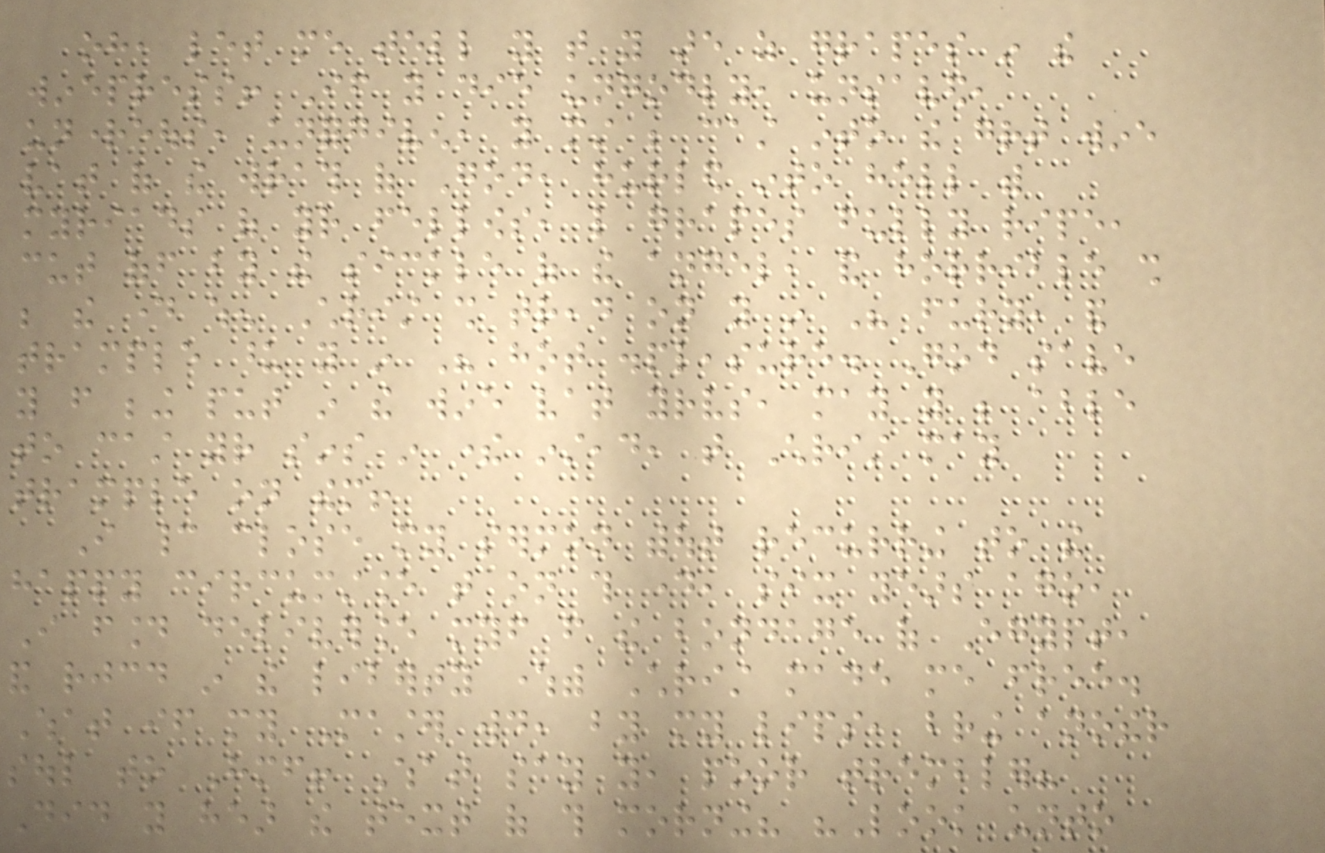oh, let me tell you that you are as grapes in the
winepress! If you die ungodly, unsaved,
unrighteous, unforgiven, you must be cast into the great wine
vat of the wrath of God, hurled into hell with
myriads of your fellows, like grapes fully ripe,
cut off by the sickle of the angel, and horrible shall
be the day when Christ shall tread on you in His fury, and
trample upon you in His hot displeasure. God save
you from being put in the wine vat yourselves, may you be able
to cast your sins in there instead, that Christ may
trample on them!
I cannot close my sermon without recurring to the
happy circumstance that on this day, six years ago,
I found deliverance myself from the bondage of Egypt,
and rejoiced in the liberty wherewith Christ made me free.
What if my Master would, by my lips, bring another
soul to Himself! What say you, poor trembler?
Did you hear the text of this morning? "Look unto
